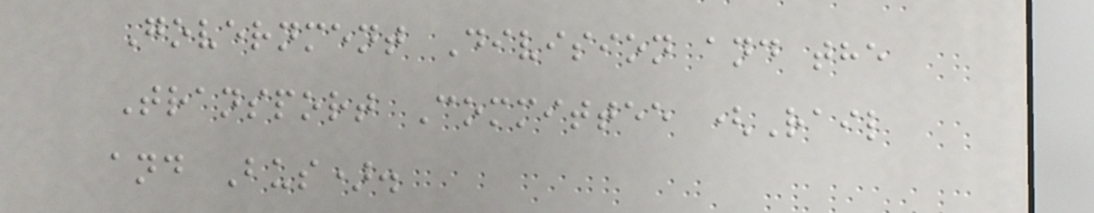Government Division and the
Transport Committee (Rail
and Bus).
